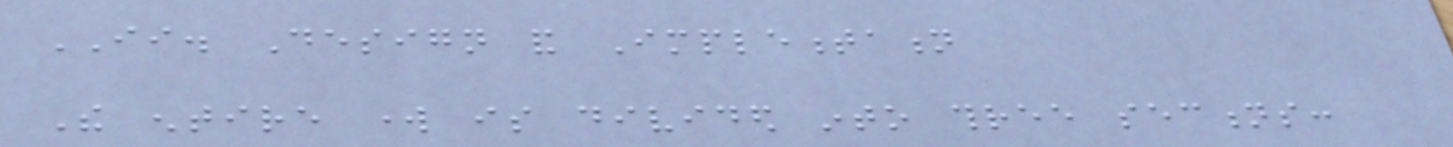II. Design and Implementation
The entire work is divided into three sections:
